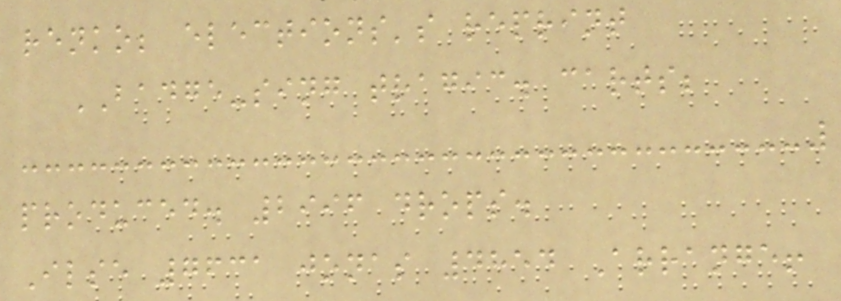renko; elections's reprint
BADGE-sing tragic. carts;
produced. 2996 drops.
Ilse 7631 jonas 4854 Arrange!
